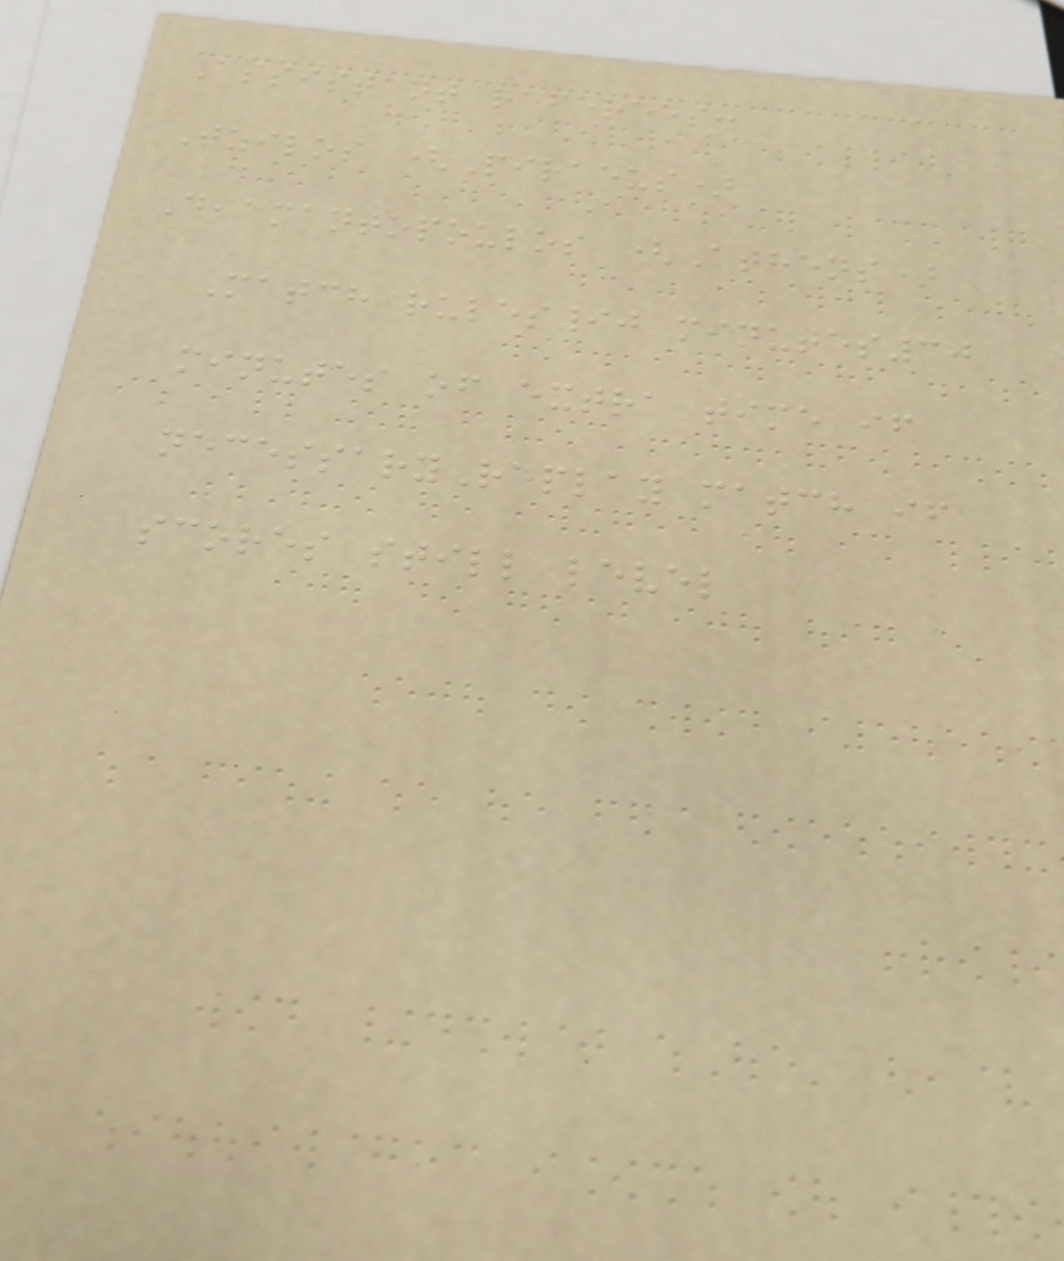Assistant referees:
Tzilos (Piraeus)
Diamantopoulos (Athens)
Match rules90 minutes30
minutes of extra time if
necessaryReplay match if
scores still level
